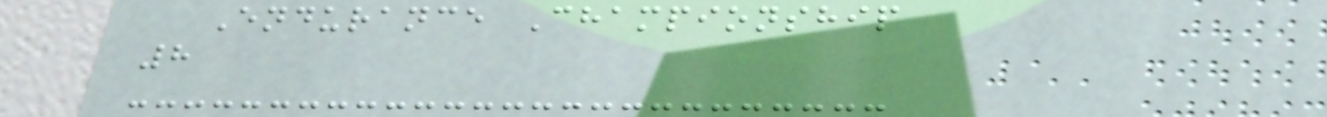Endurance Championship
8
